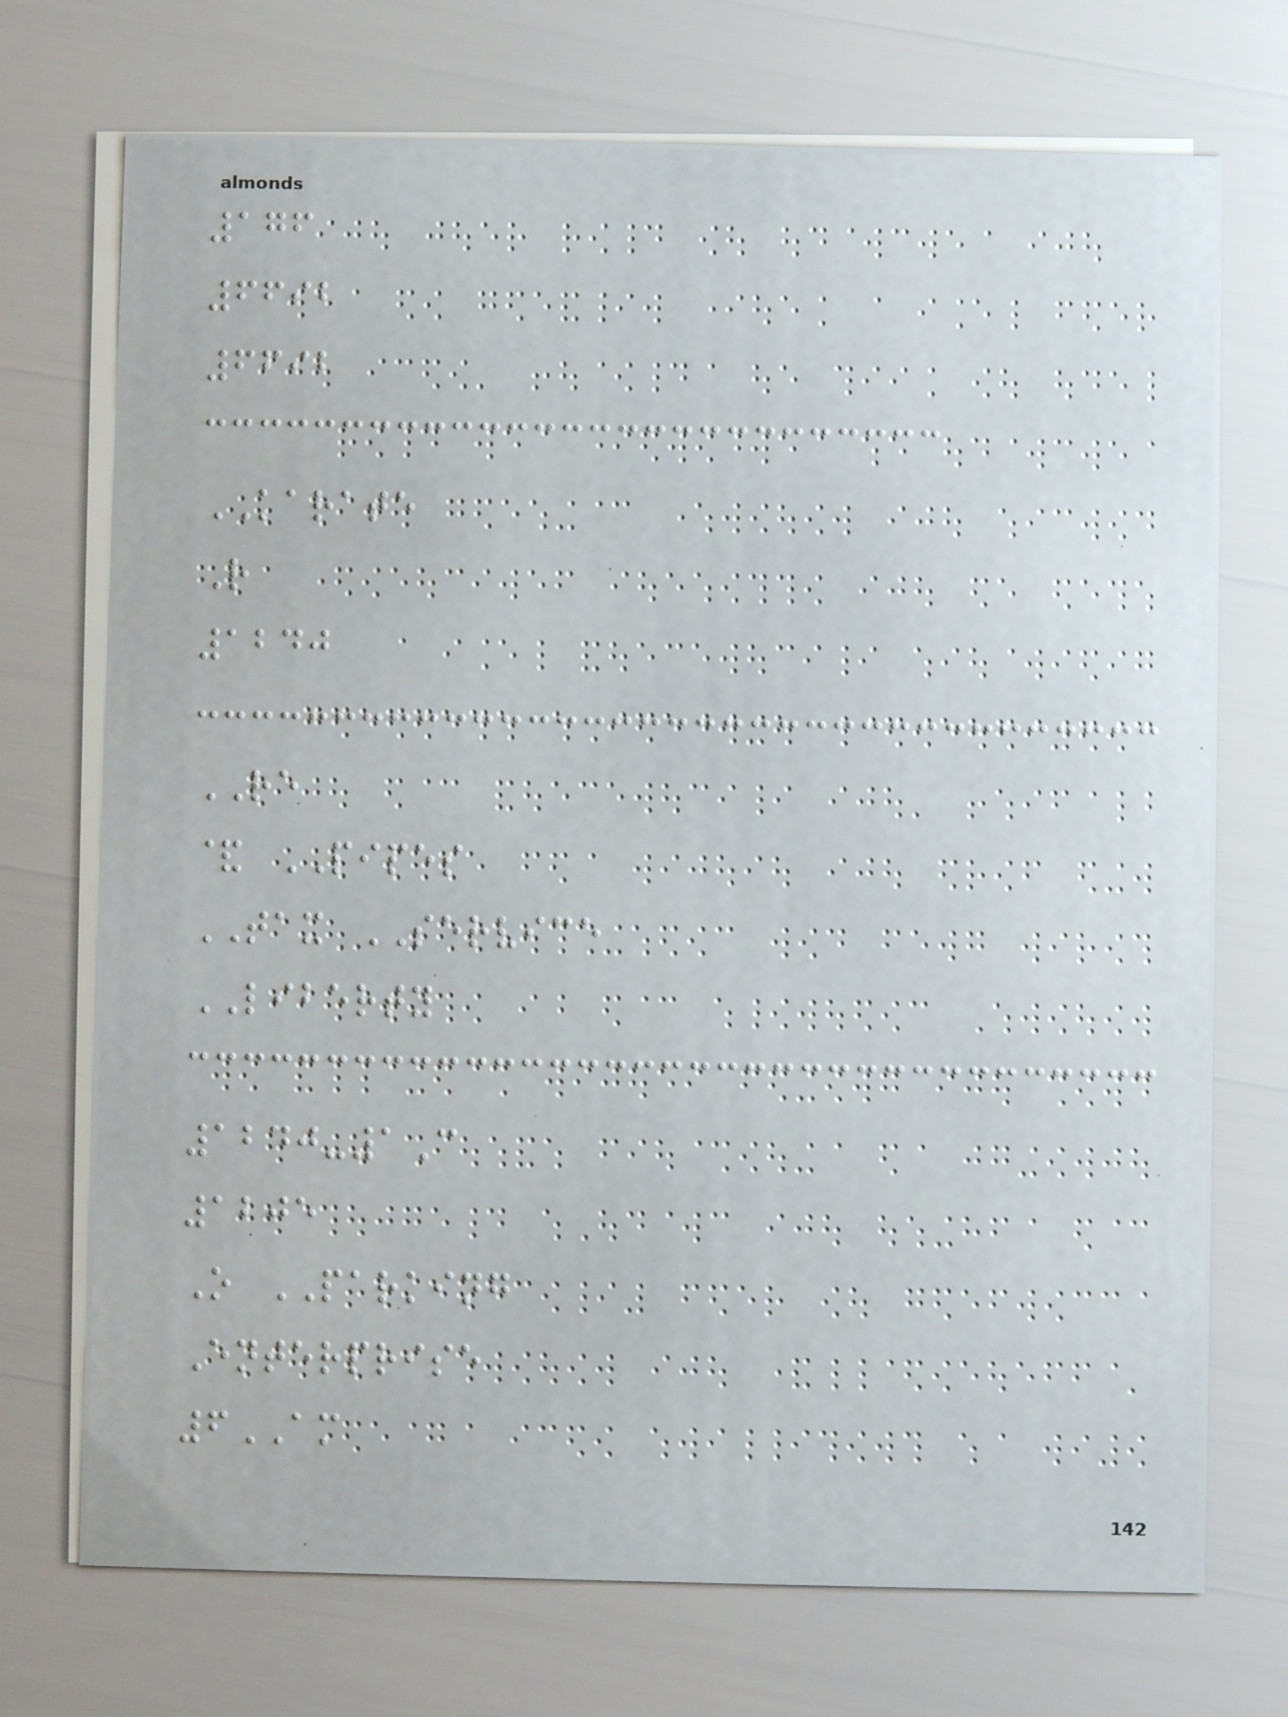176
6692
6692
KARATE
R
1240
RE
& PIPES
TAX SERVICE
LIBERTY
1240-1C
1205
O PARKING
Enterprise
6AM
